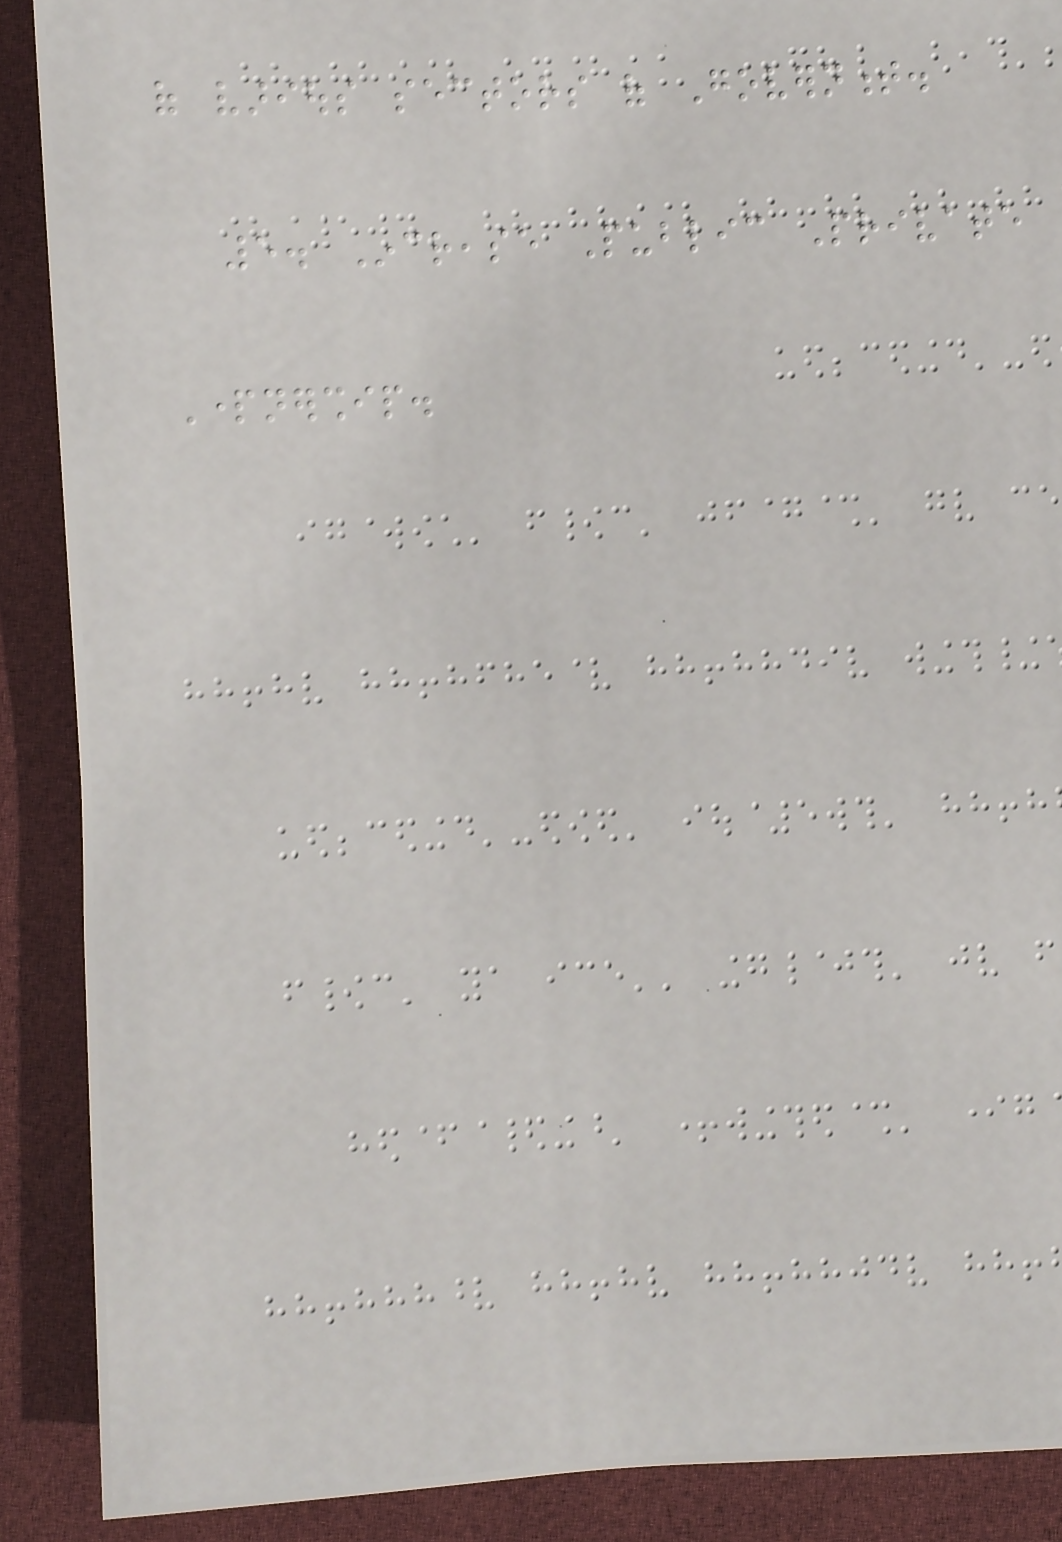of various sectors of Government.
5. Increase Public Private
Partnership.
